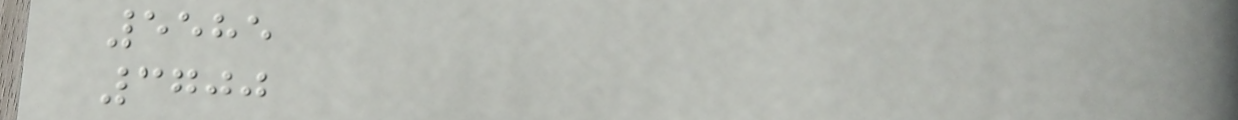5585
3700
